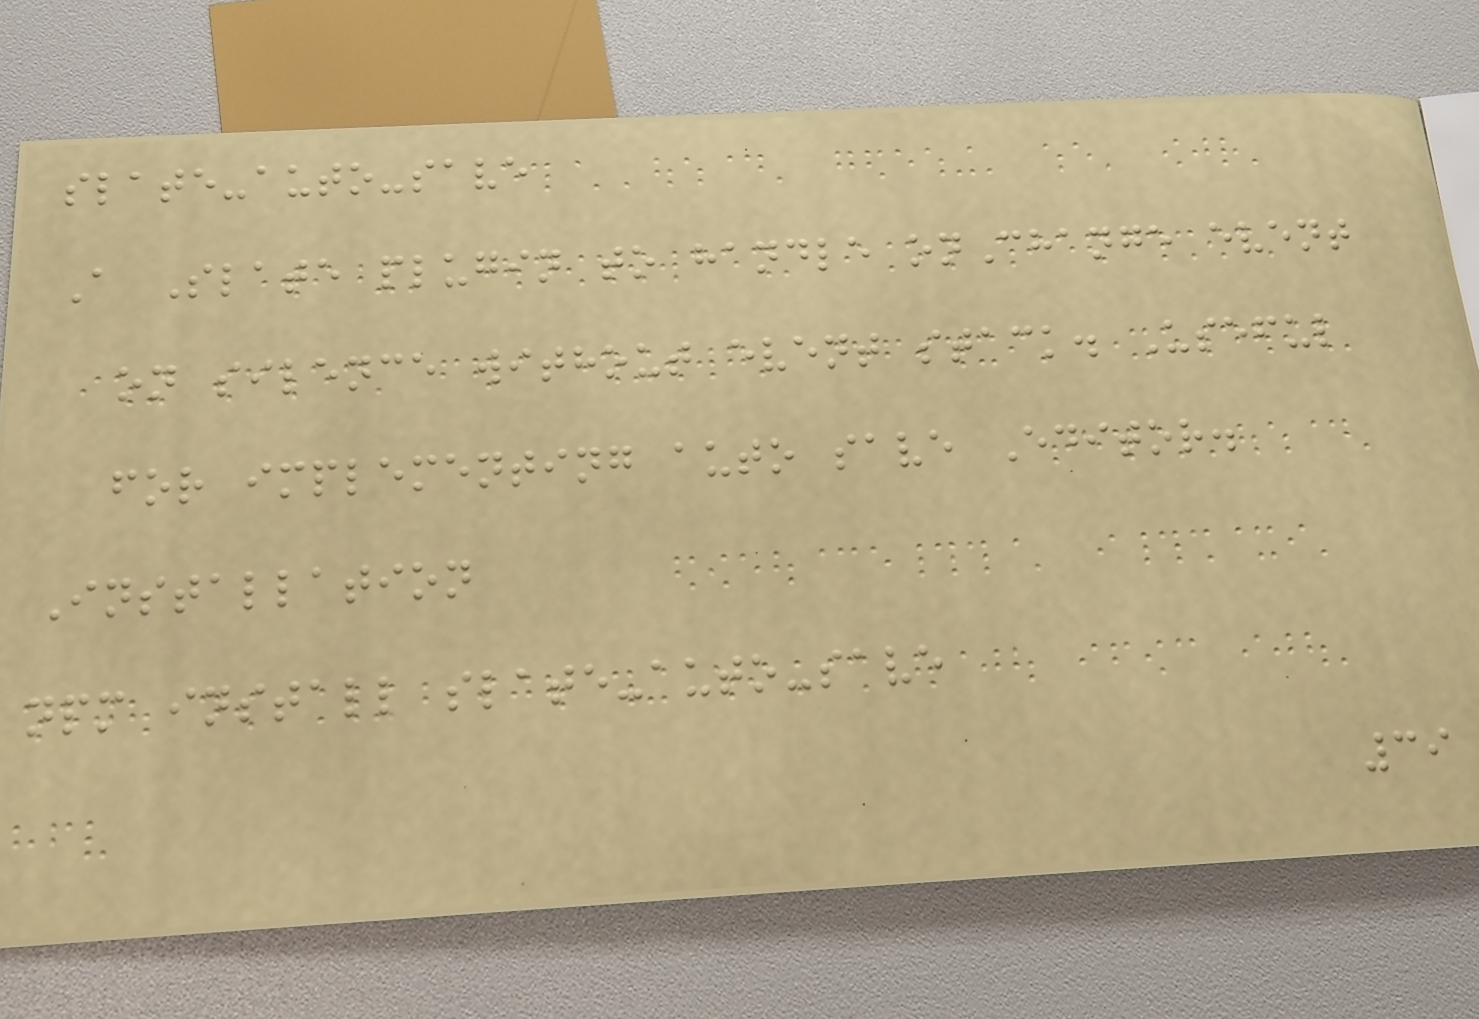slate-auto-save
A Slate plugin to handle onChange event
on silence without event stack. Useful
for implementing auto save Editor.
Installation
npm install slate-auto-save
39
